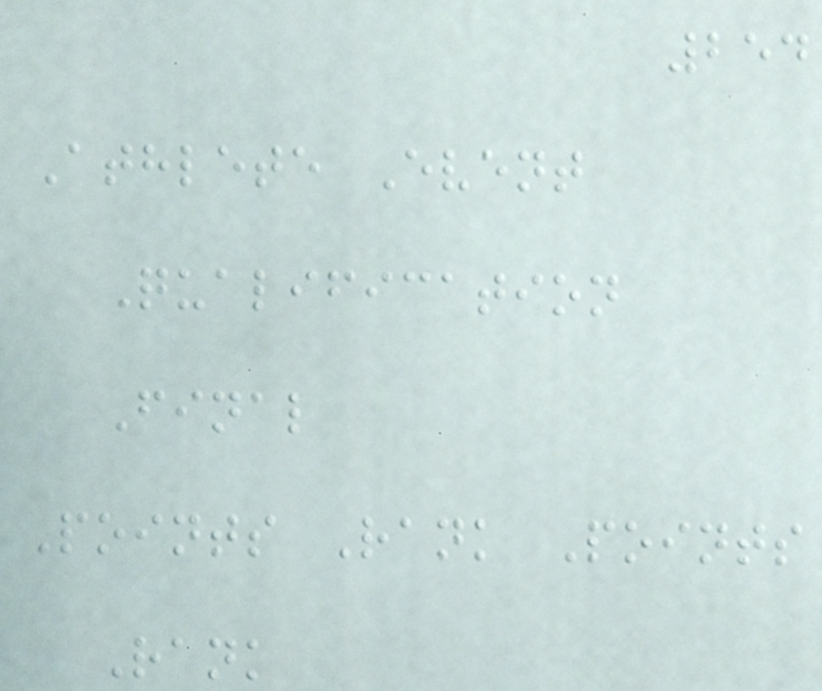254
Athlete Event
Qualification
Final
Points Rank Points
Rank
